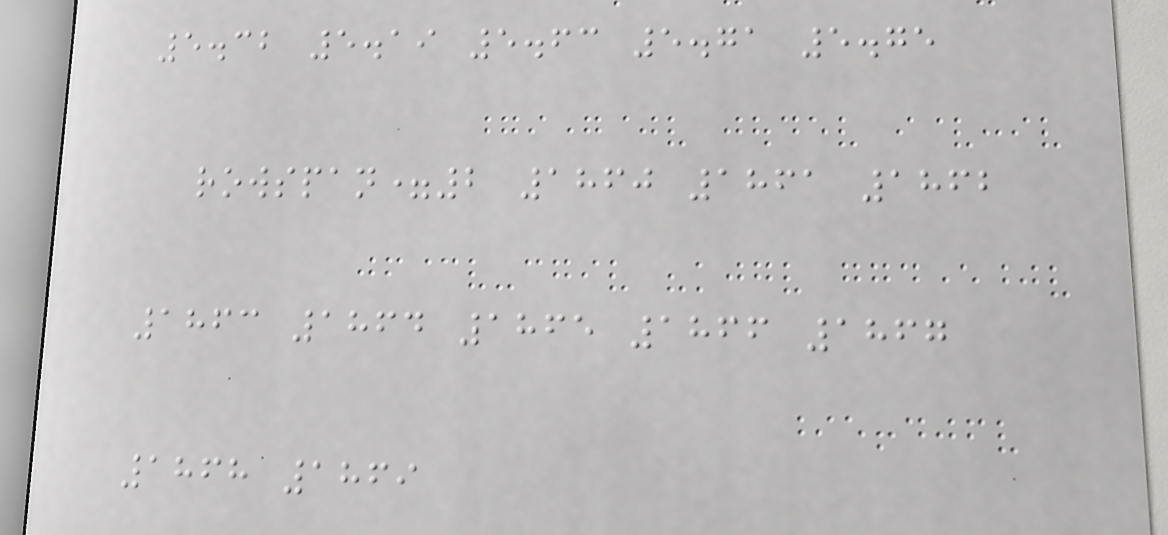5.32 5.19 5.63 5.71 5.75
rowspan=2 1860 1861 1862
1863 1864 1865 1866 1867
1868 1869
